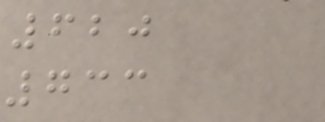620
733
